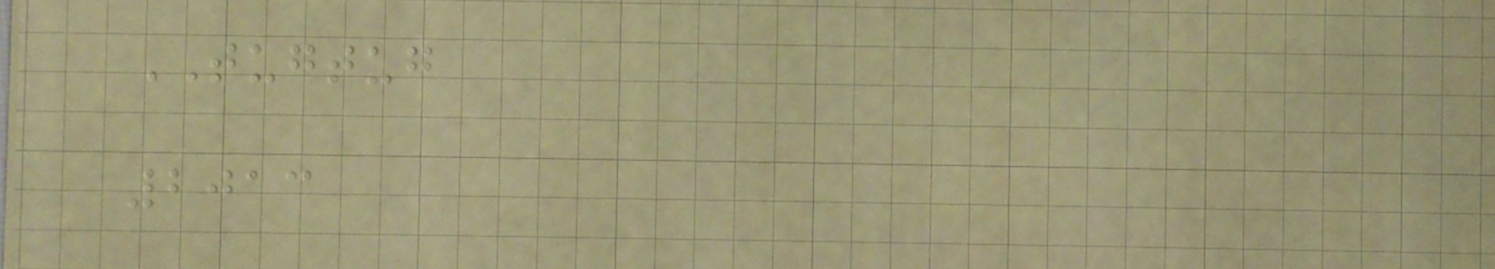TUGTUG
2013
